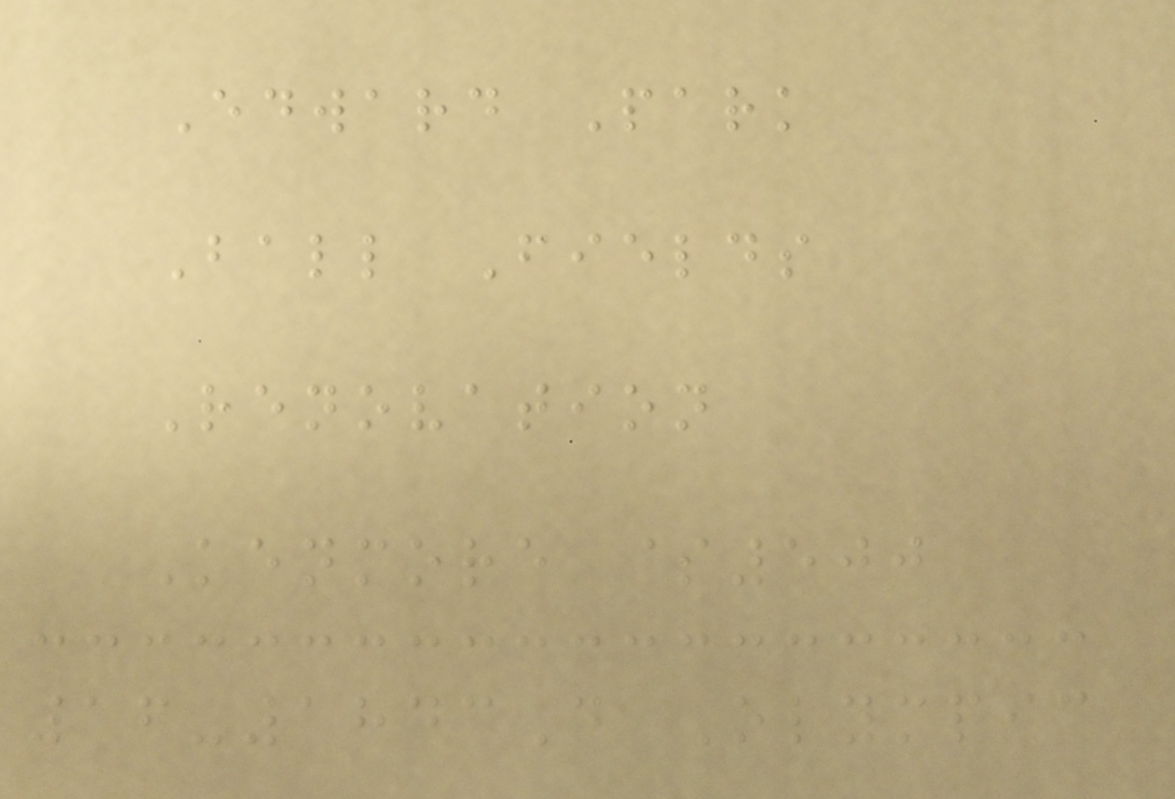Edward Park
Ball Fields
Renovation
Kenmore $500
16-1843D Olympic
